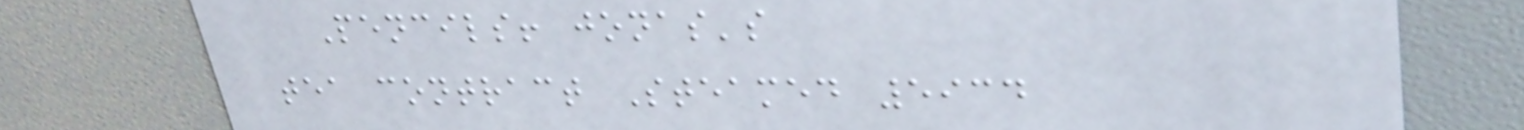Pencils! jonas's
tea contract Steamed 5934
